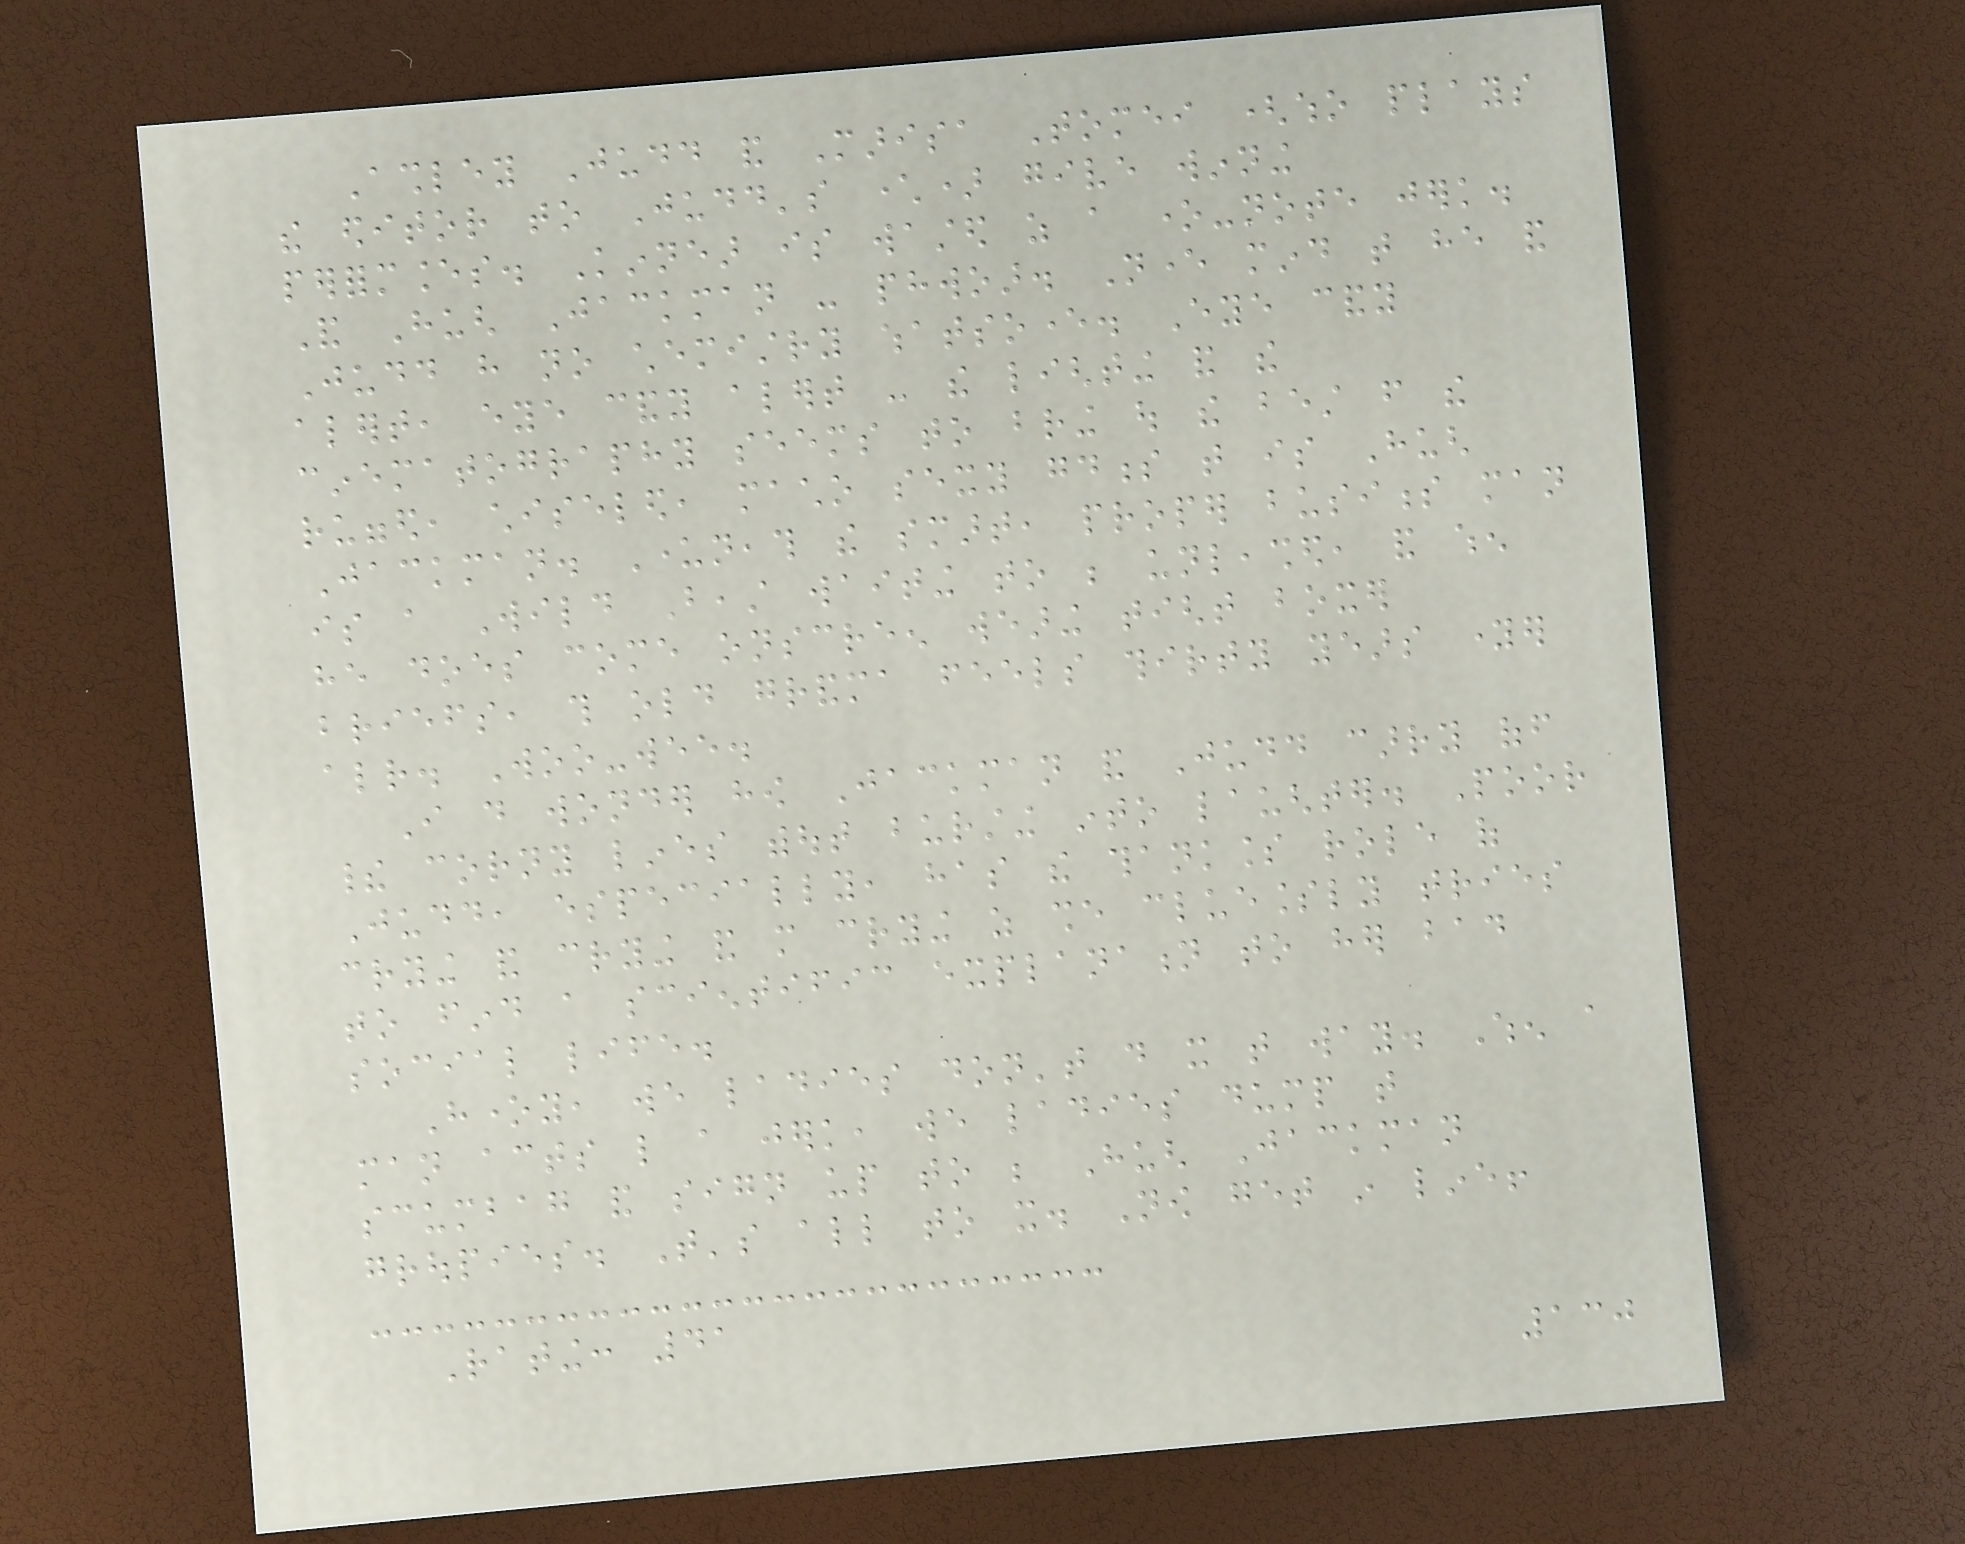Ashley Judd and Marisa Tomei (who plays
the editor to Judd's character) give winning
performances. Kinnear is wasted as a one-note jerk.
And Hugh Jackman - phwoar. Never mind that he and
Judd have no chemistry whatsoever. Eye candy
alert, eye candy alert - the lighting and the
cinematography seems to bring out the best from the
rugged, chiseled, macho sexy goodness that is Hugh
Jackman. Underneath the smart, proper business man
is a Wild Beast waiting to be unleashed, and when
he does come onscreen wearing tight boxer
briefs, this old grandma feels thirty years younger
already. Woo-wee.
I do wonder how Jackman and Judd carry off
their corny lines without bursting into laughter. Poor
Judd, especially, has the thankless role of
crying and crying and more crying as she cluelessly tries
to find a scientific explanation to her bad
social life.
Honey, we ladies don't do it that way. When a
man acts like a jerk, we ladies dump that
scumbag and sign up to be Hugh Jackman
groupies. That's all to it. Now get in line!
Rating: 41
130
